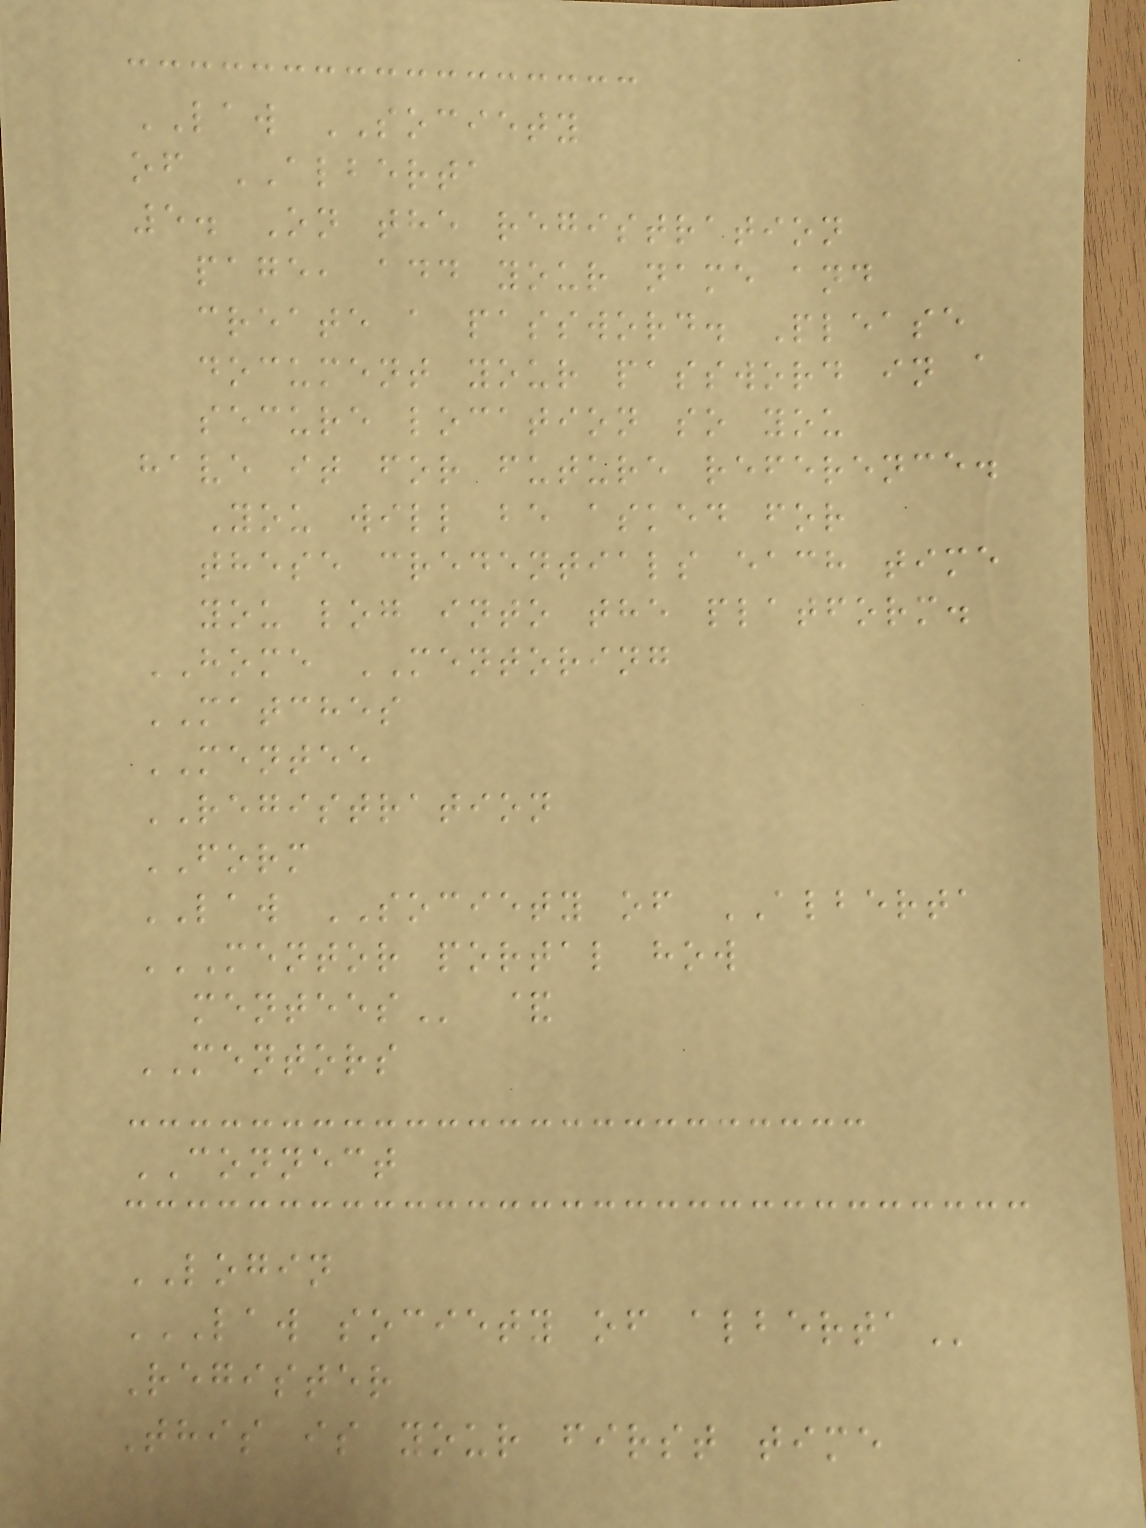LAW SOCIETY
of ALBERTA
5. On the registration
page, add your name and
create a password. Please
document your password in a
secure location so you
have it for future reference.
You will be asked for
these credentials each time
you log into the platform.
HOME MENTORING
MATCHES
MENTEE
REGISTRATION
FORM
LAW SOCIETY of ALBERTA
MENTOR PORTAL HOW
MENTEES &
MENTORS
CONNECT
LOGIN
LAW SOCIETY OF ALBERTA
Register
This is your first time
